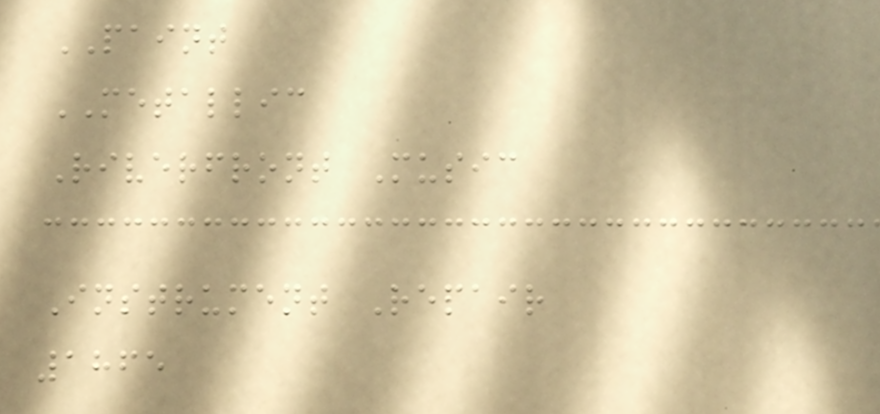PAINT
METALLIC
Riverfront Music
Instrument Repair
1865
